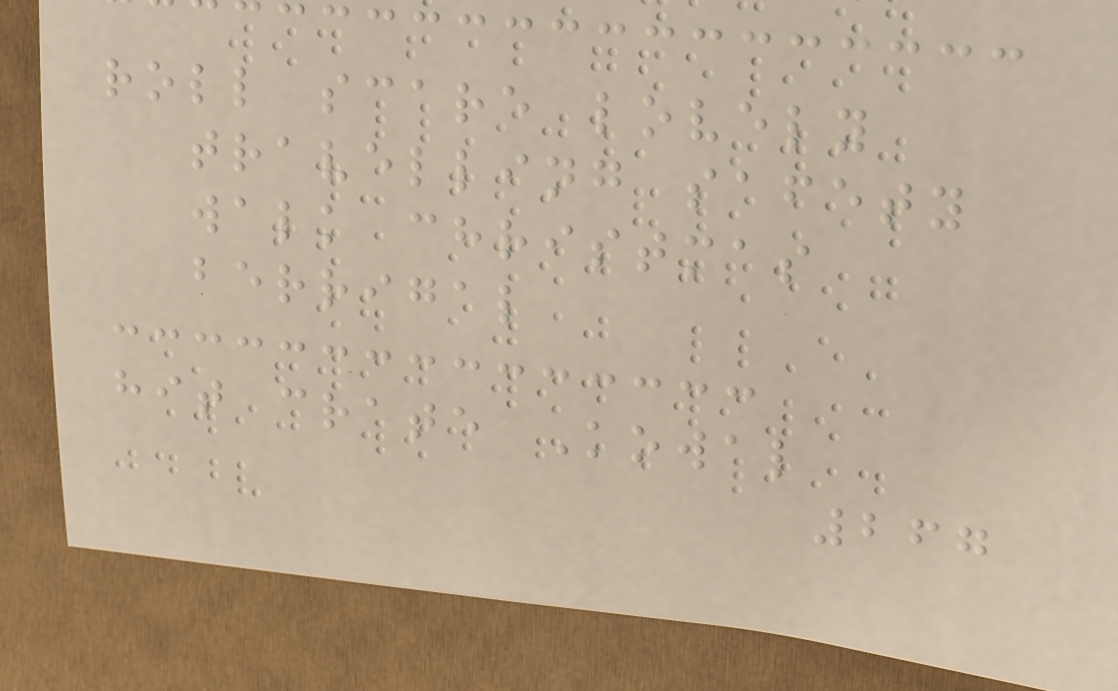roll scare lovely
travelling safety
walk christmas
berrigal
hit crate Kowal
267
